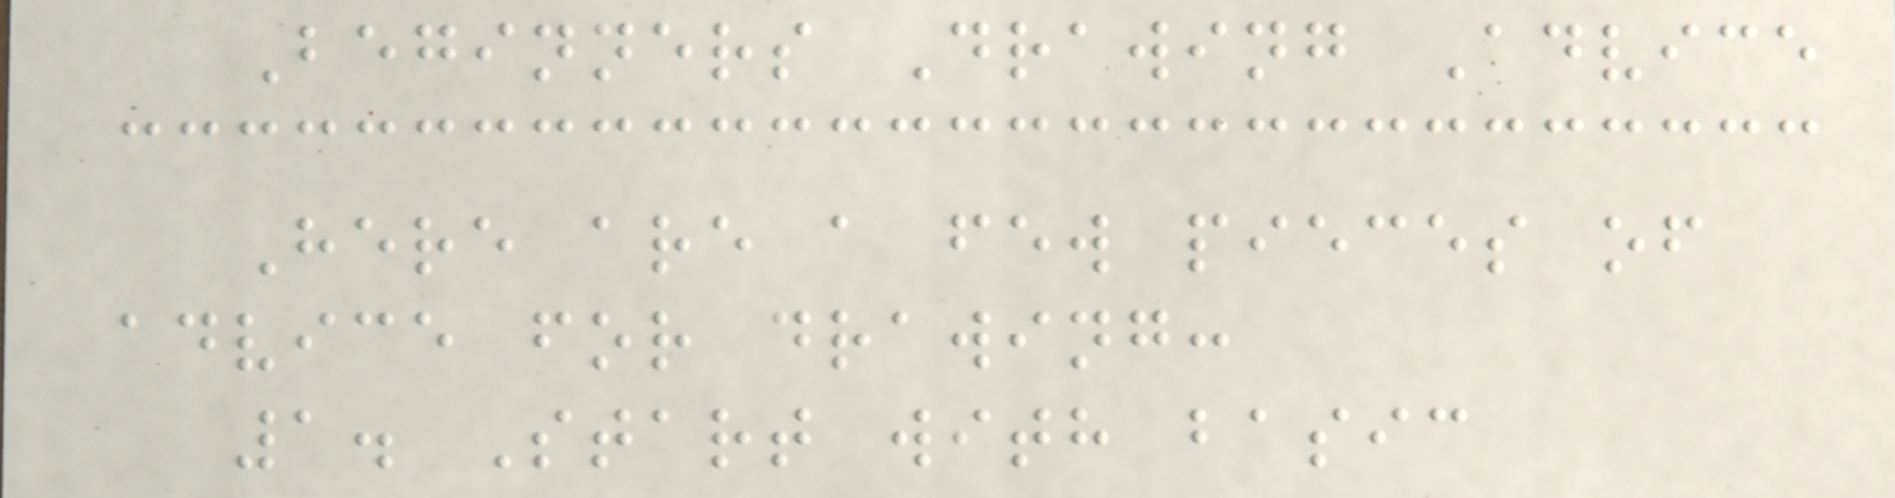Beginners Drawing Advice
Here are a few pieces of
advice for drawing:
1. Start with basic
